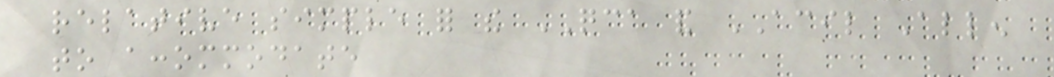relative simple for the QCA and ACIL Allen
to accommodate
